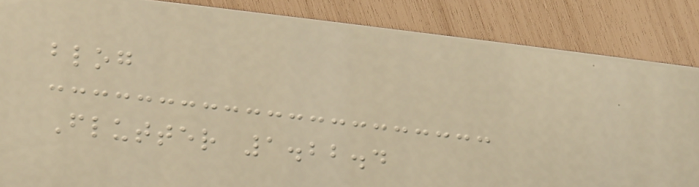blog
Flutter 1.22.4
